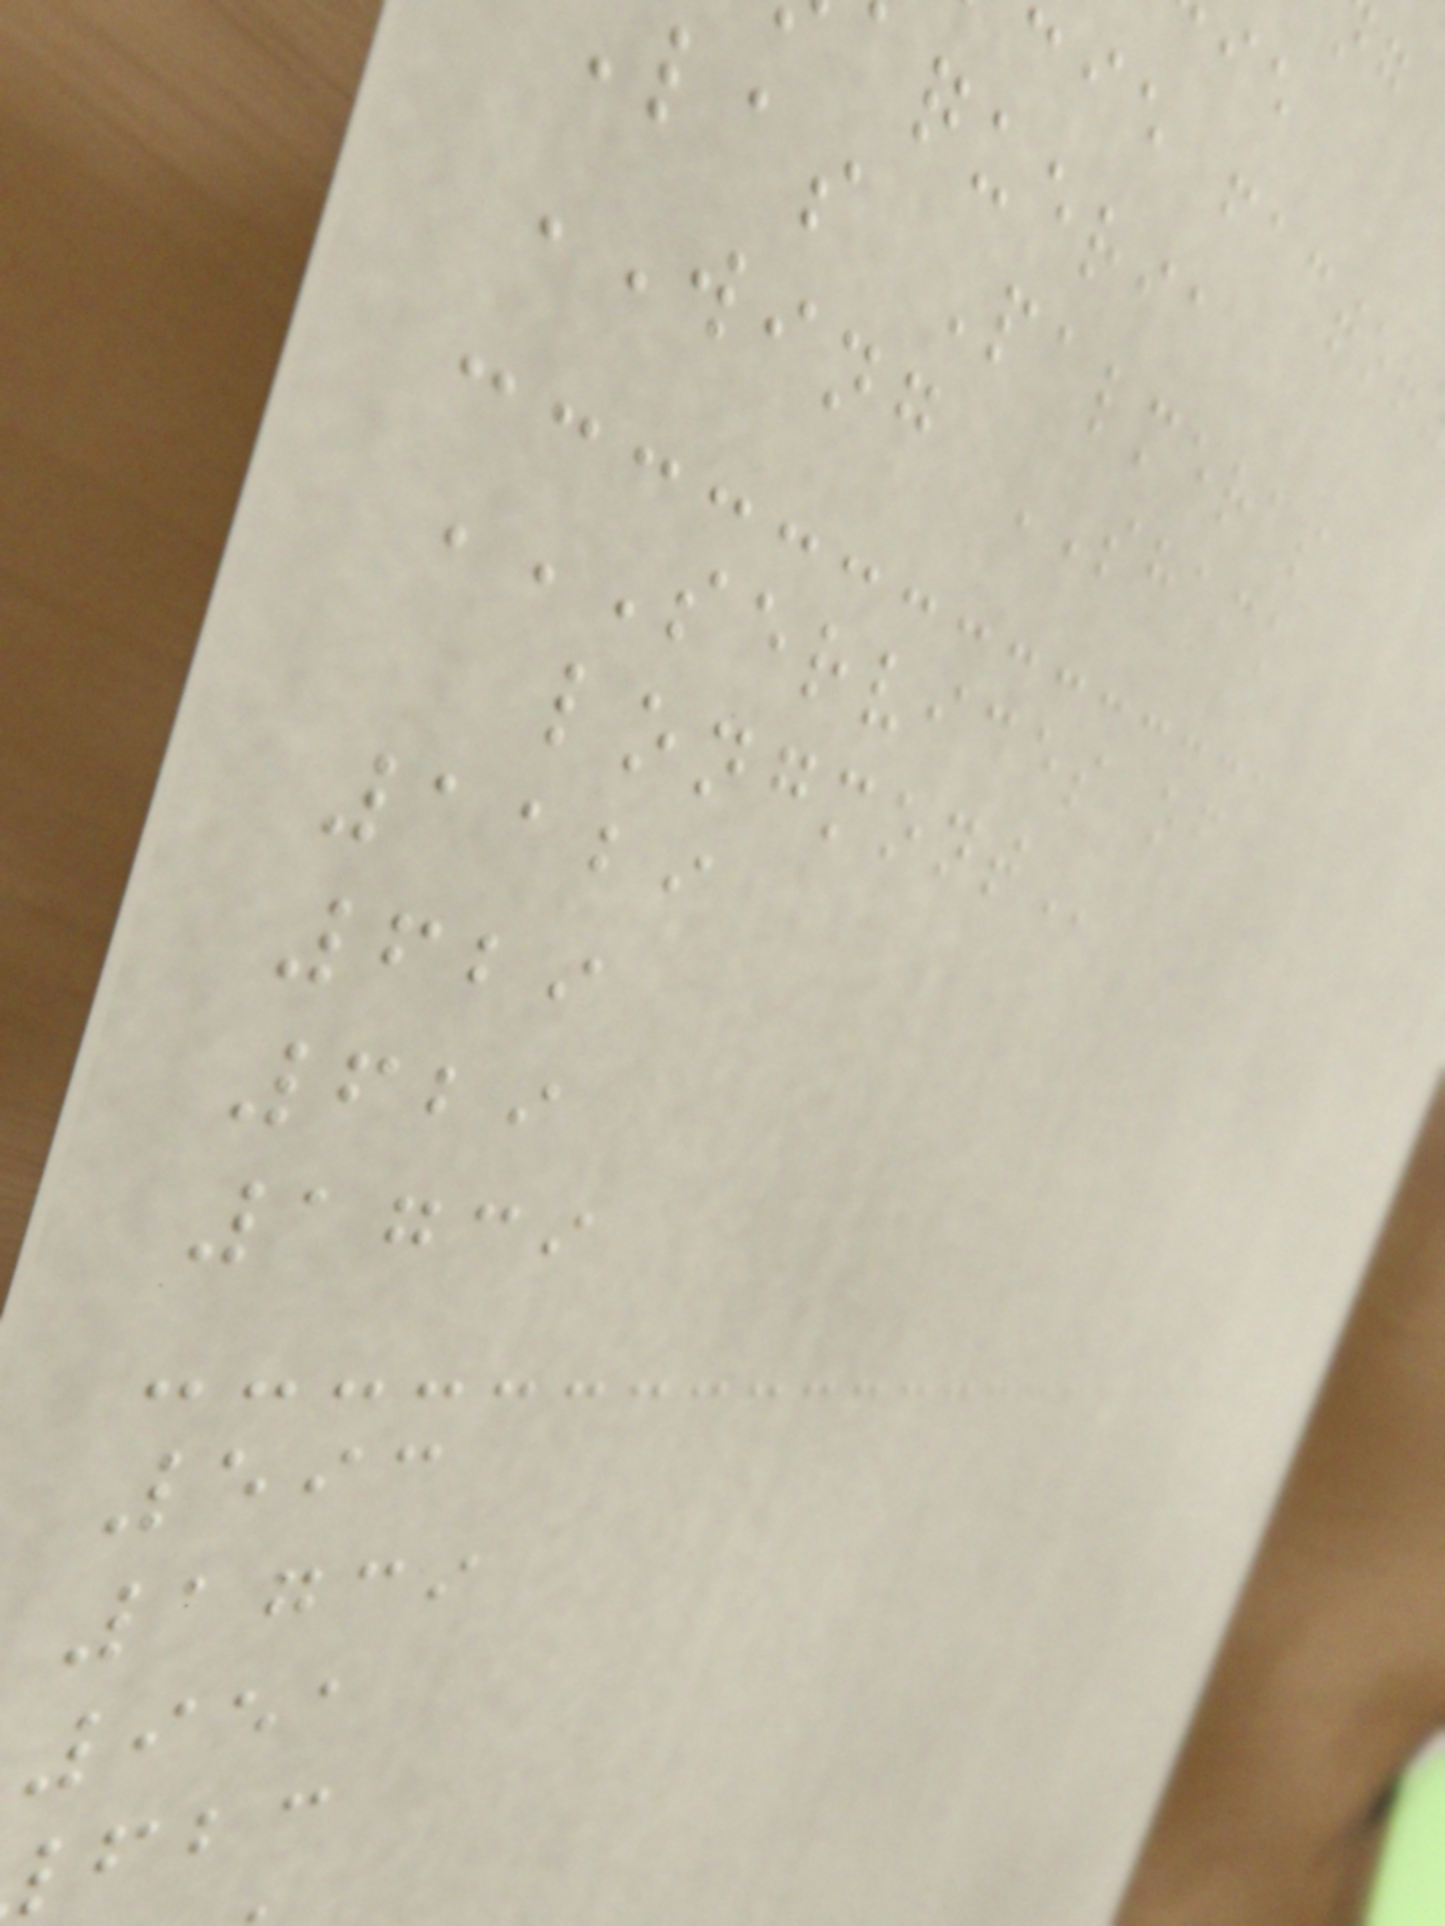ie factor
queria
las Palmeras
WING SHACK
SERVICES OF
1129
629
629
1739
593
1739
951
